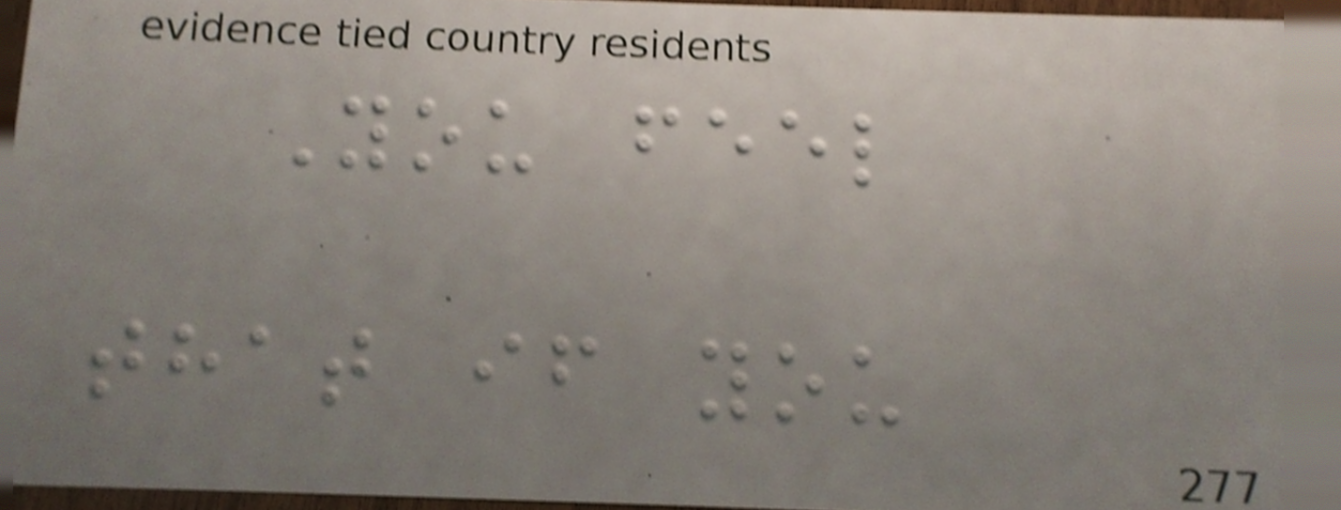You feel
that if you
